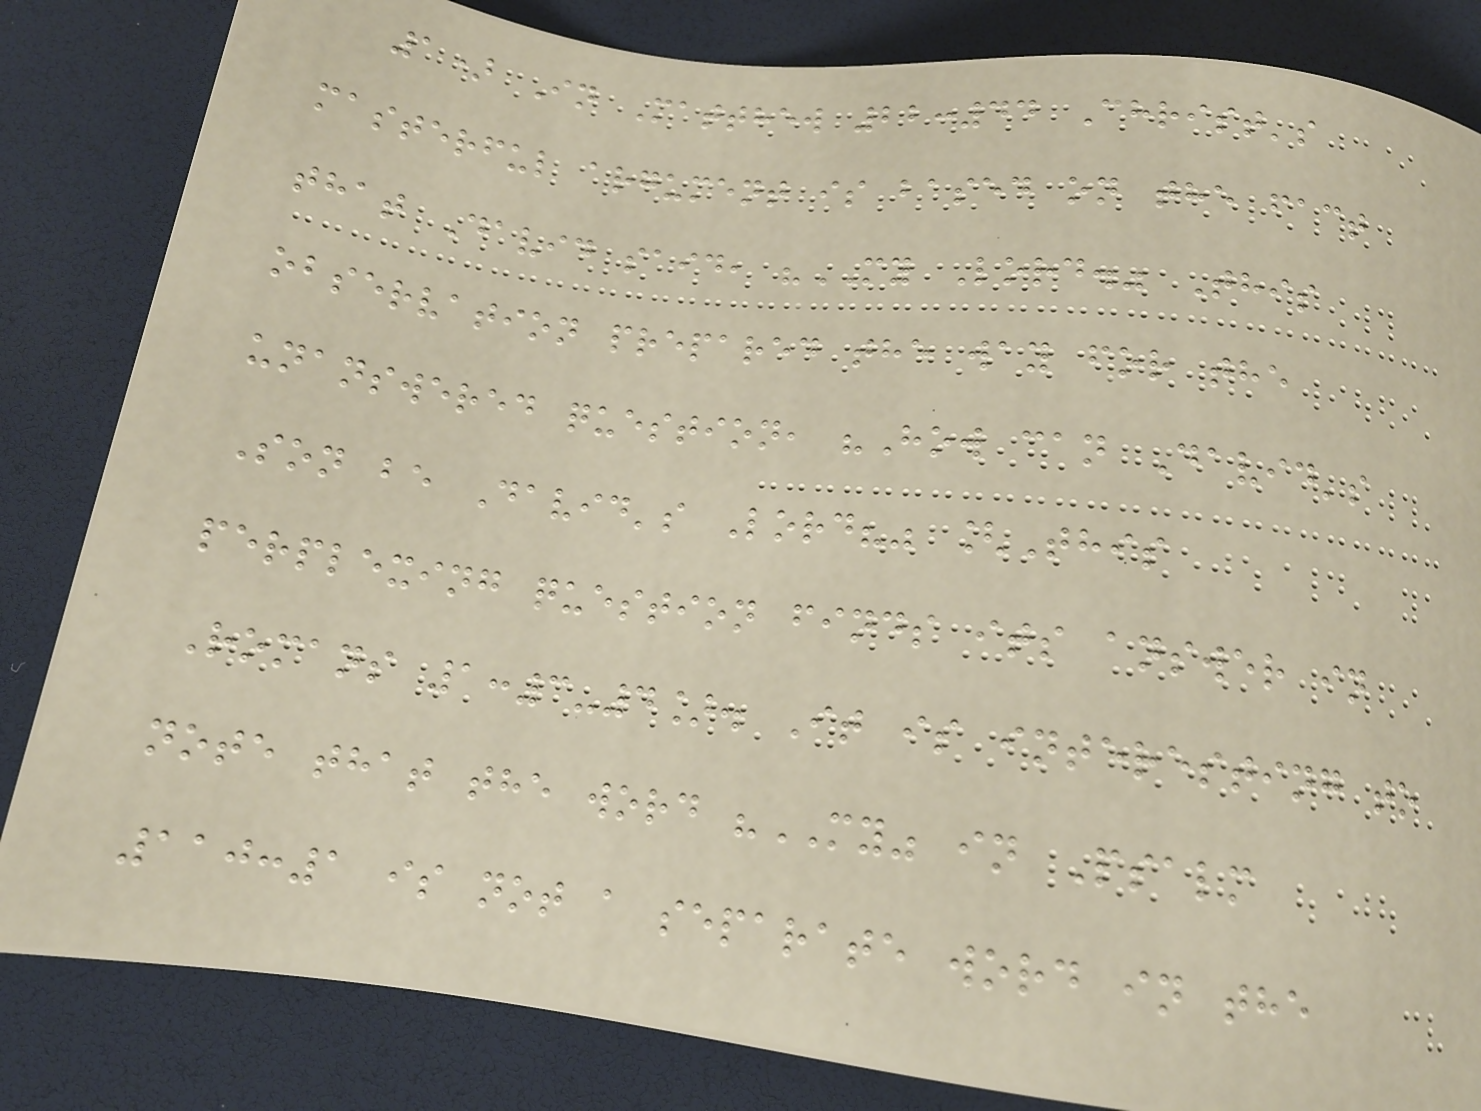1) In Matthew 22:44 Christ's
masterful argument is based on the fact
that David said, "MY Lord." This
observation prepared the way for the
unanswered question, "How can David's
Son be David's Lord?" [This
perplexing question finds its answer in
Romans 1:3-4]. It is interesting to
note that the word "MY" in Psalm
110:1 is not a separate word in the
